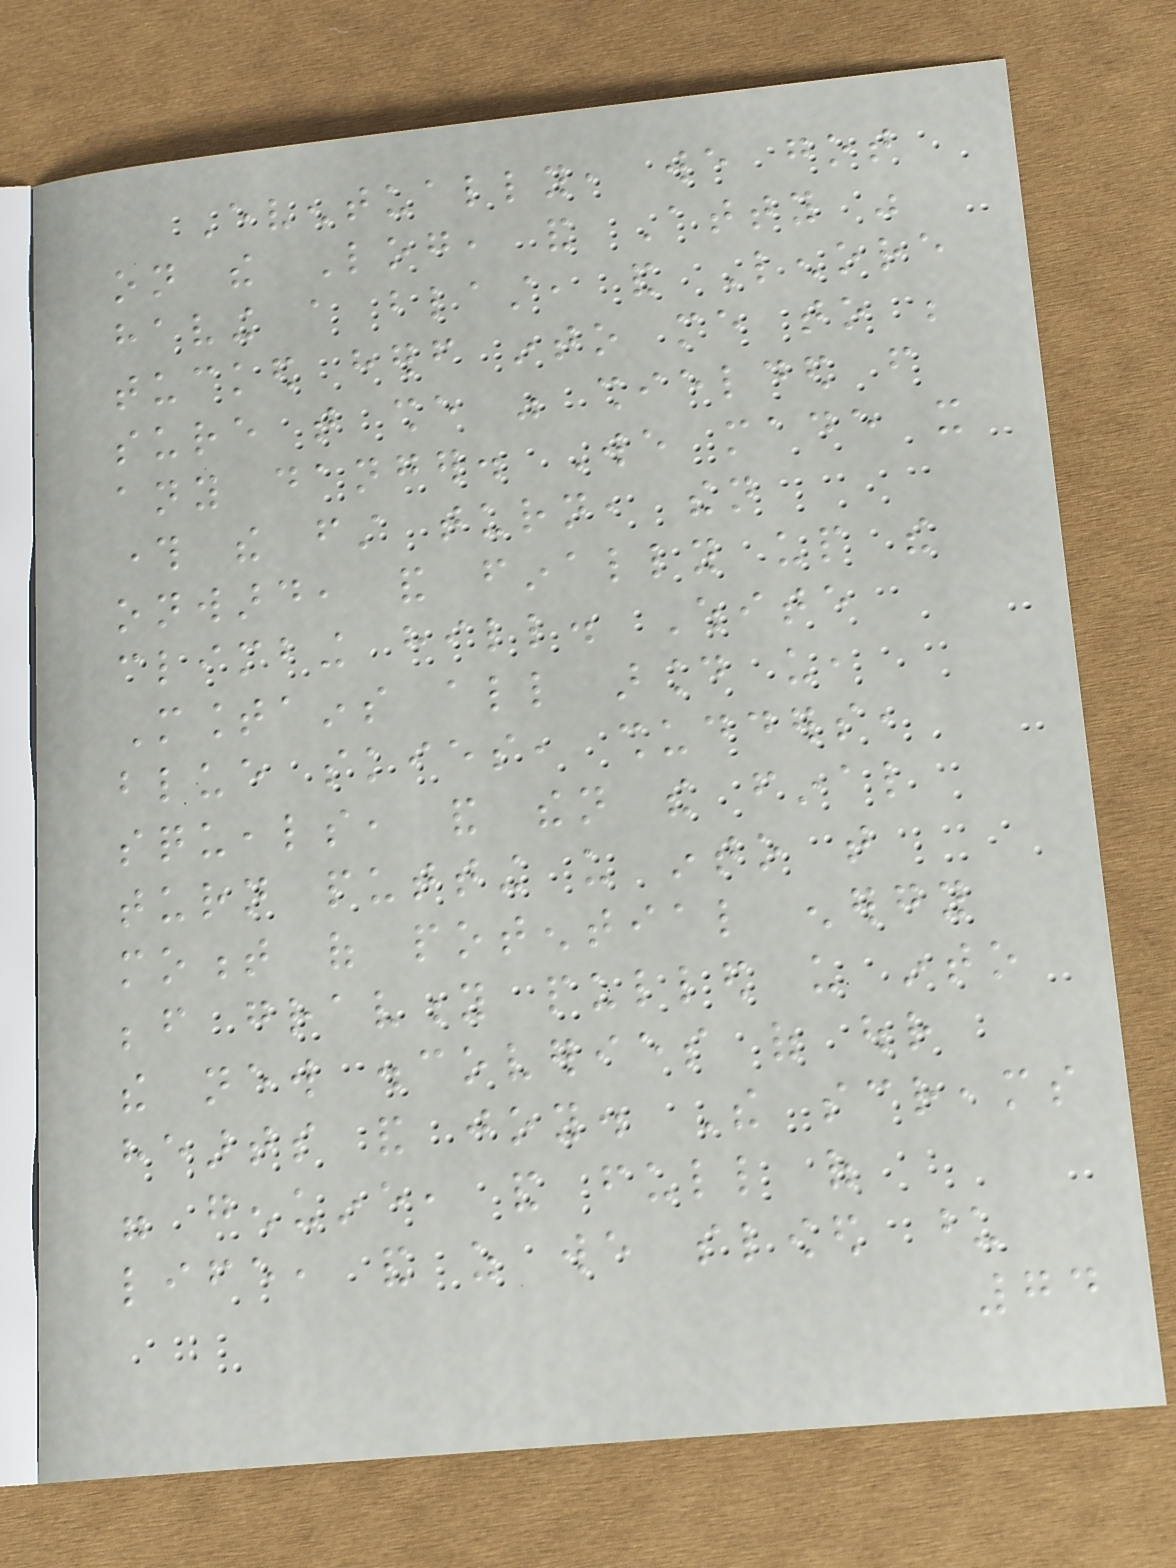Eventually, we got
on the Log, and Atty was
having a blast, and Lenore
tucked herself into me to be
sure that she was shielded from
any danger. We made it
through the first turn, then
onward, and finally up the
climbing hill. White
Mountains all around us,
blue skies, shudders,
squeals, and then the final
turn putting us into that
moment of potential energy
before gravity pulled us into
the new discoveries of our
hearts and joy. The screams
were genuine, and full of
life, and as we slowed upon
74
